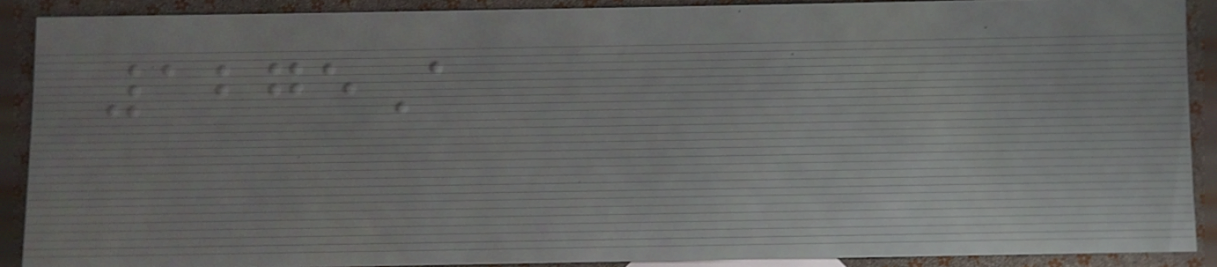1275A
